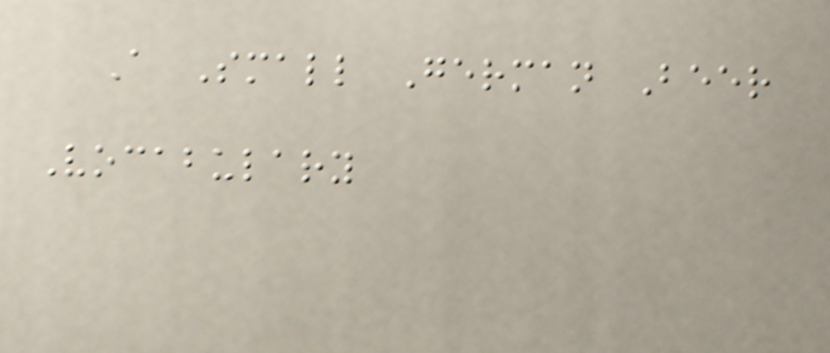A Small German Beer
Vocabulary
